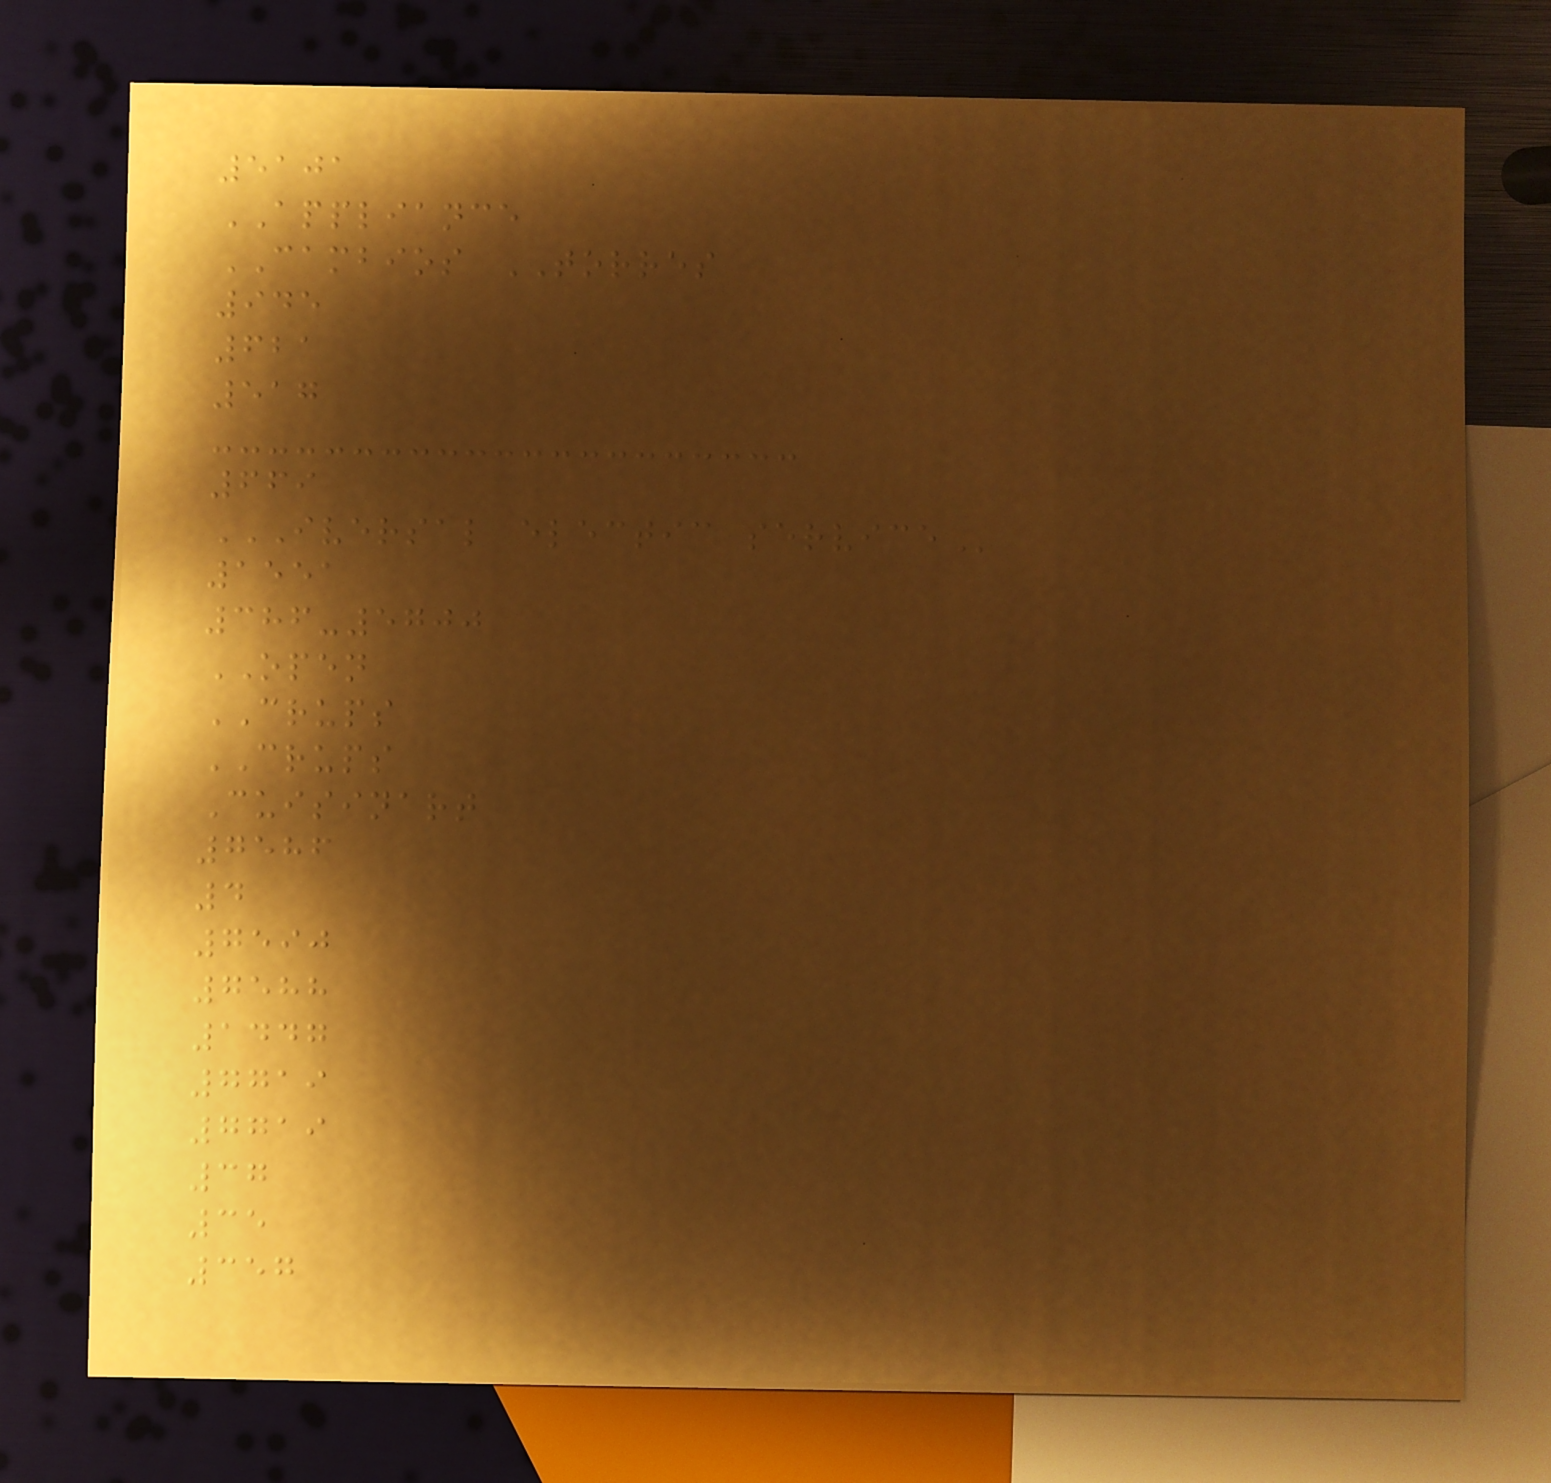5101
APPLIANCE
CAMBIOS TORRES
945
621
517
669
IVERSAL ELECTIC SERVICE
1551
386-5700
OPEN
CRUPS
CRUPS
Cuisinart
7586
4
7590
7588
1447
7719
7719
37
35
357
